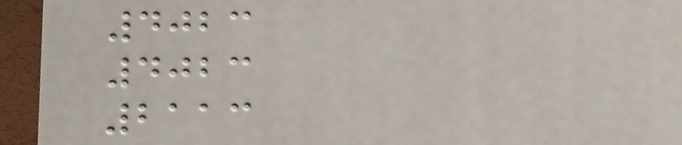4023
4023
2113
